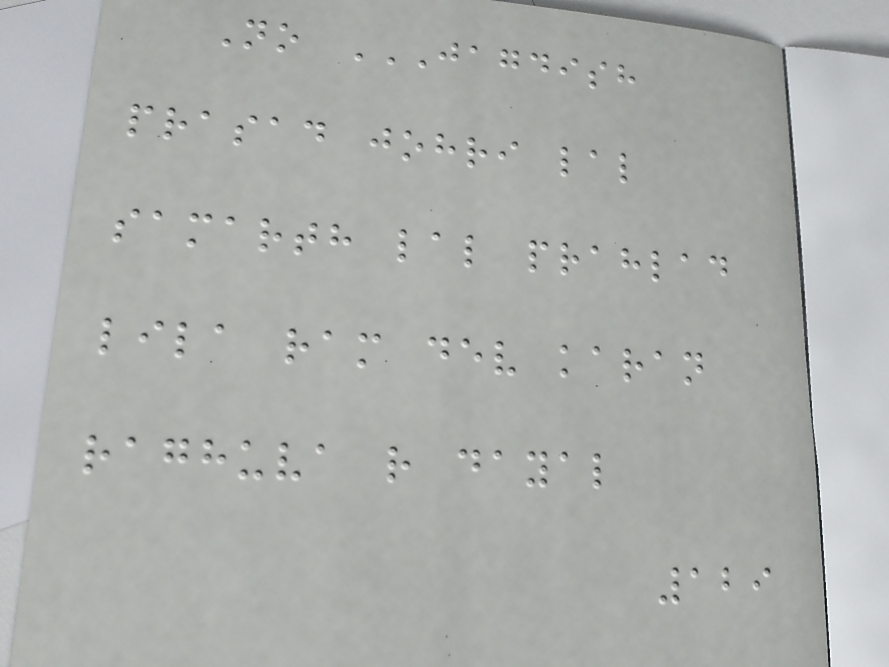No JAGDISH
PRASAD JOHRI LAL
SAMARTH LAL PRAHLAD
LILA RAM DEV KARAN
RAGHUVA R DAYAL
129
